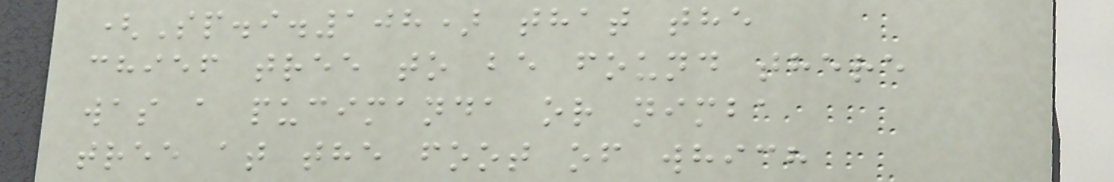(Sp.i.108) that the
chief tree to be found there
was a pucimanda or nimba
tree at the foot of which
